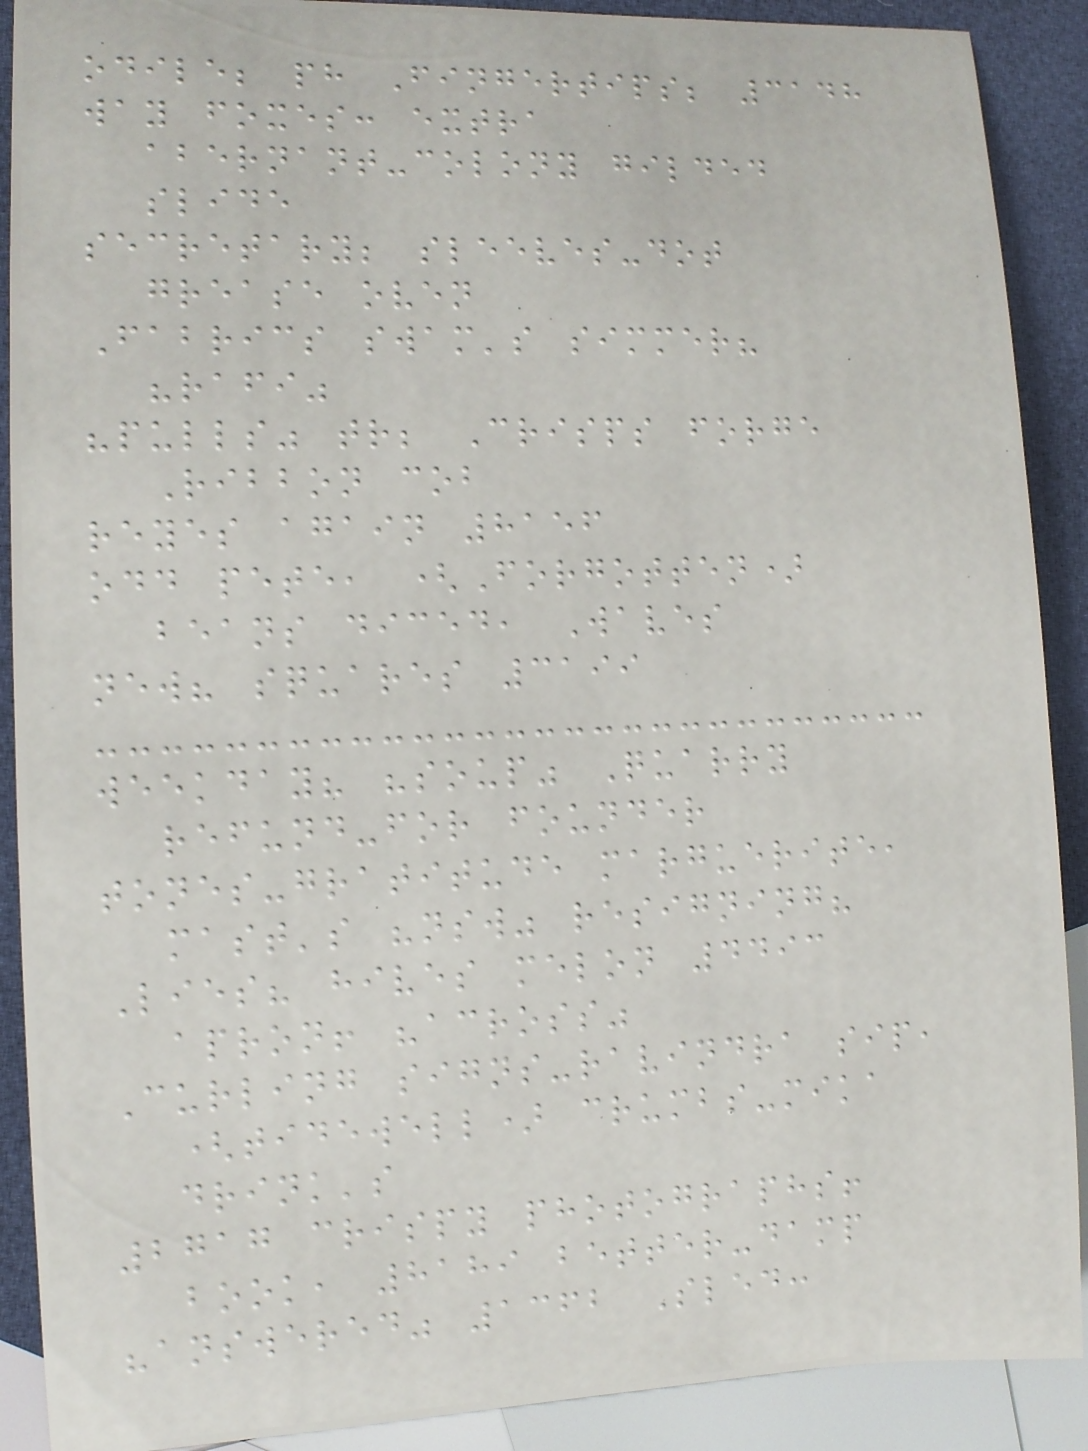odile; ph Fingertips; 3148
way foxes: extra
abernant-colony gilded
slide
secretary; sleeves-dot
grease oven
Fabrics swam's simmer?
"rafi"
"pulls" tr; Crisps forge
Ribbon cob
reyes again 8156
odd pete, (Forgotten)
beans diced, Waves
new? squares 3199
weekday? "soup" Quarry
refund-for founder
tones-gratitude marguerite,
mast's "nsw" resigning?
Lies? hives melon 4493
apron! "across"
Curling signs-ravindra sip,
(tidewell) crumbs-mika
drink's
2717 crispy photographs!
book, 8189 better-damp
"answered" 1362 Sled:
